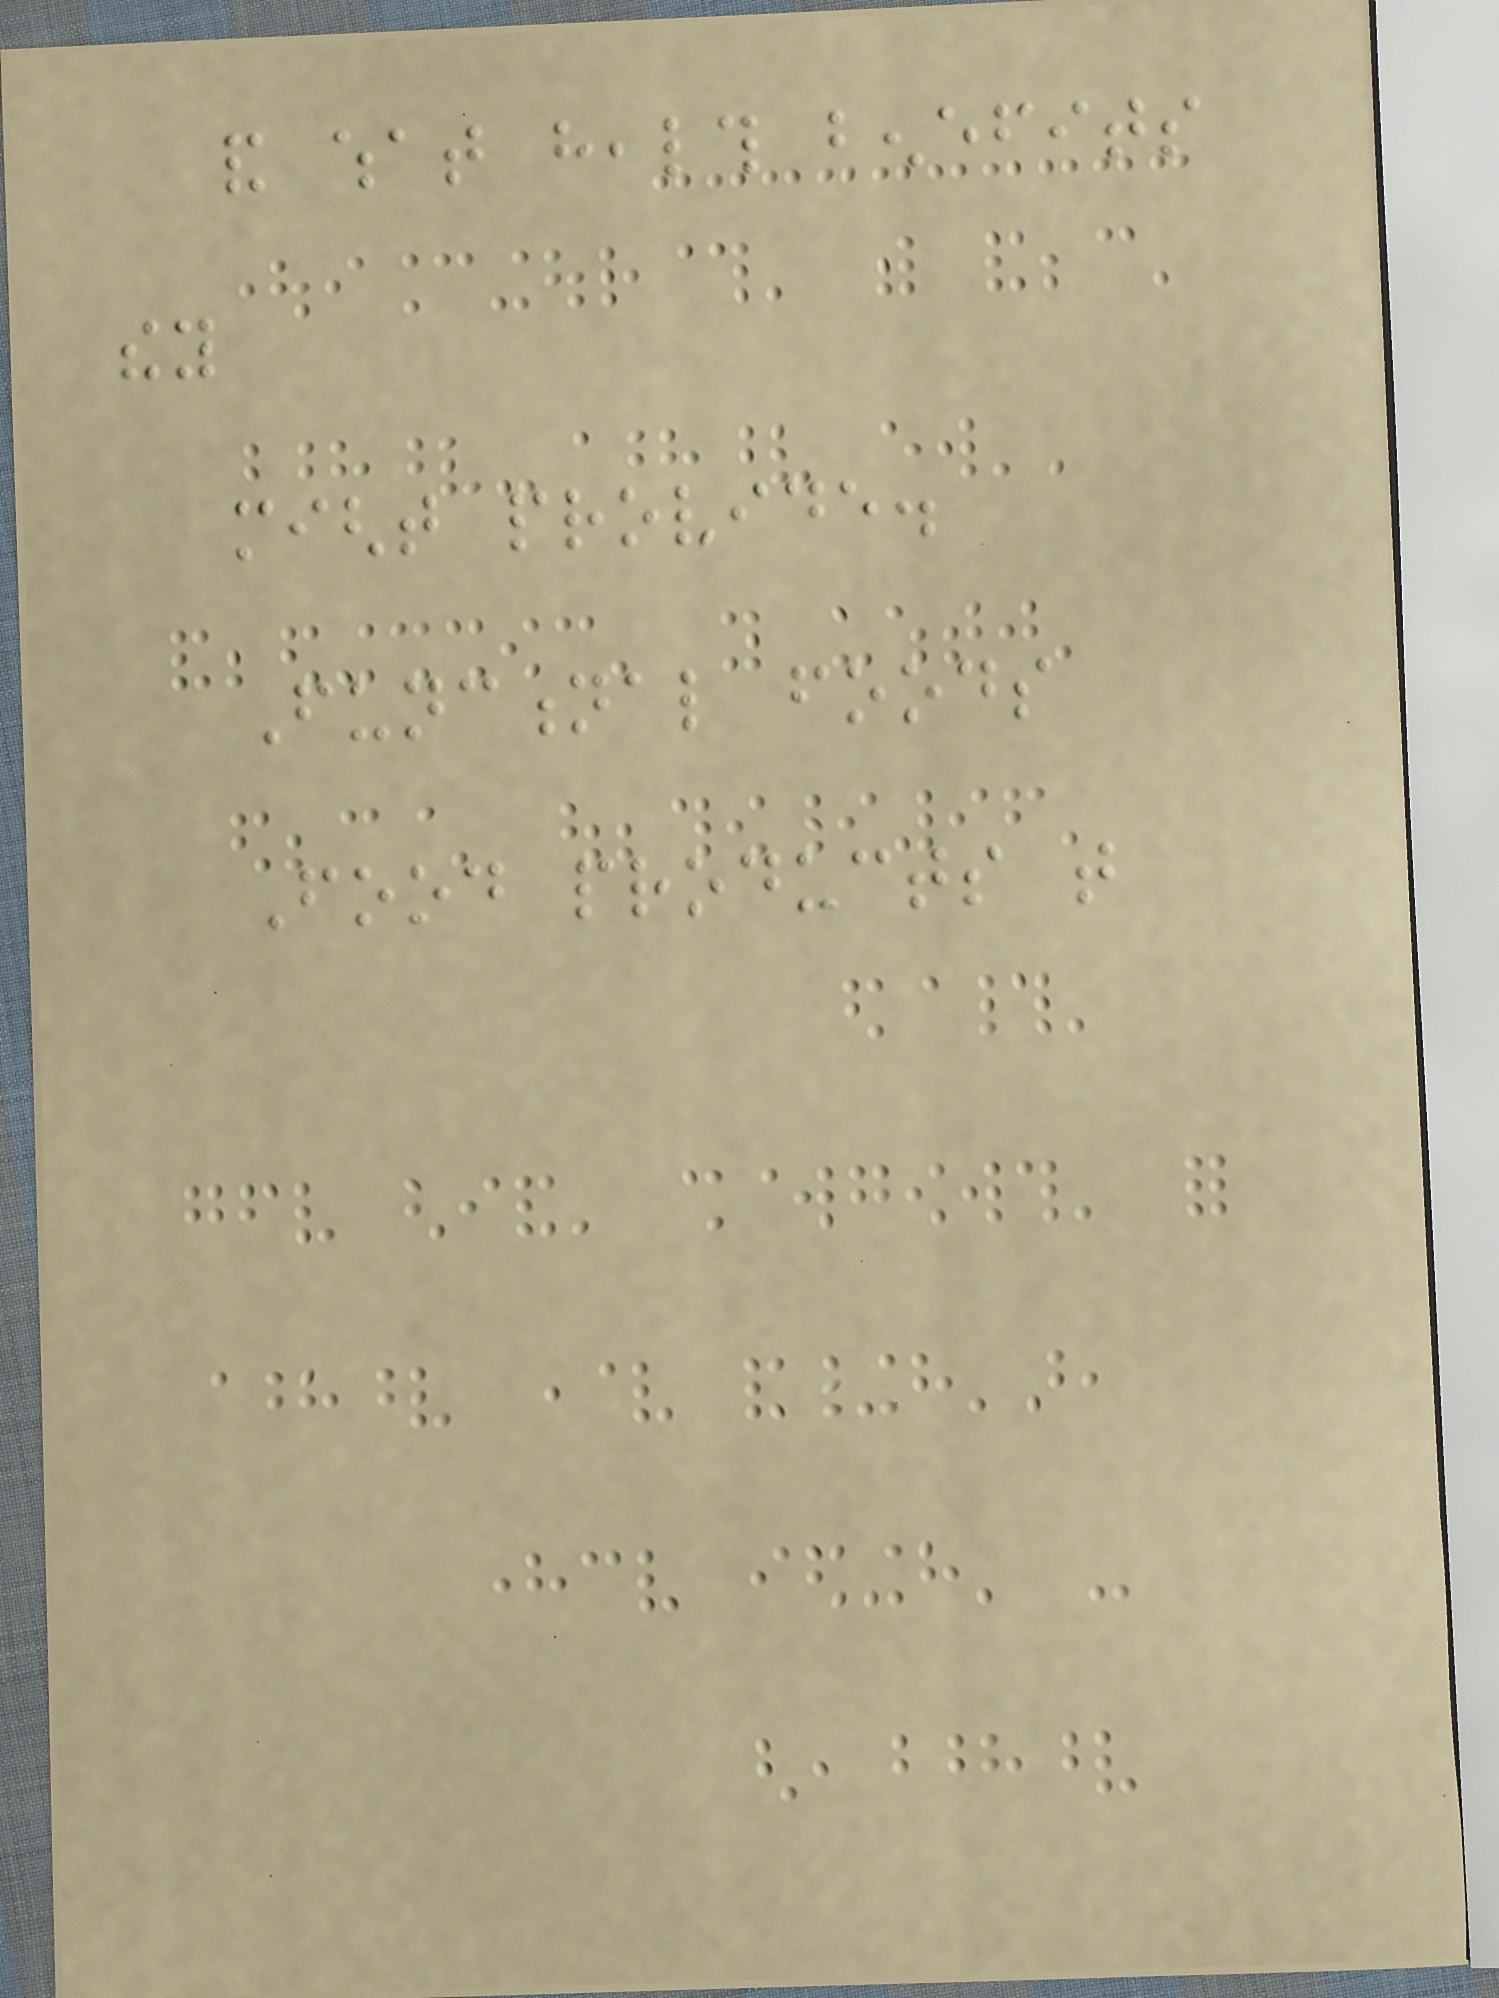and what health benefits
they
might provide.
Functional foods
Food products that
